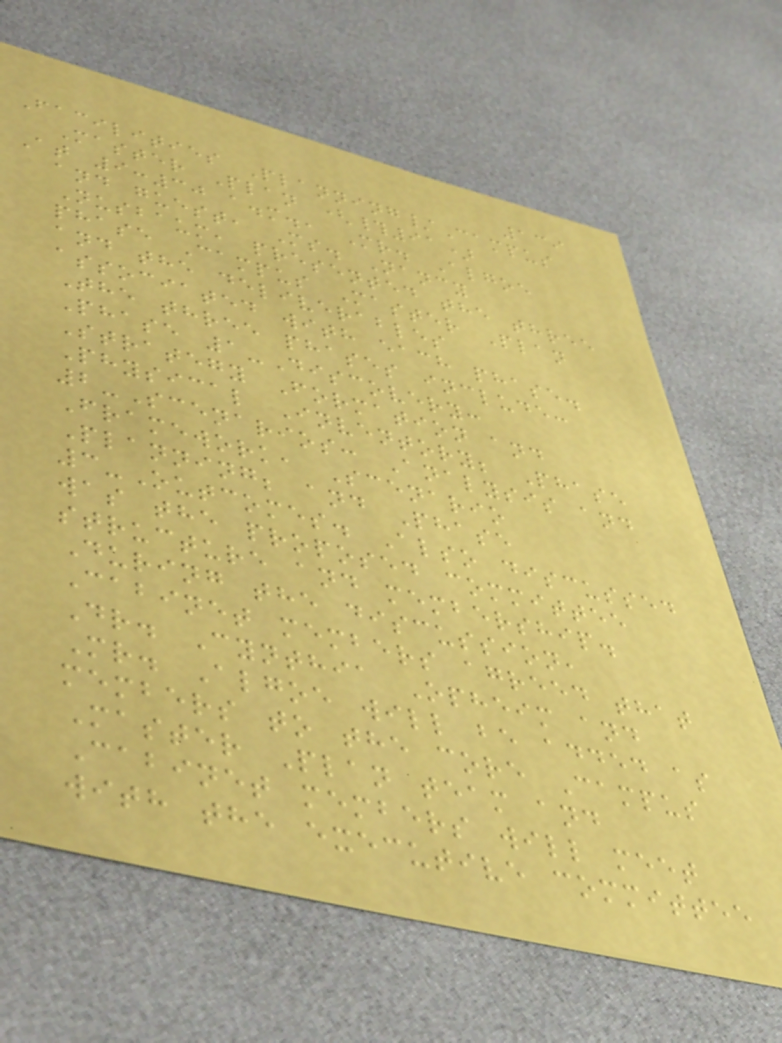139
Facilities Planning/Campus
Master Plan (#91)
At 9:30 a.m., Mr. Algoe
and guest, Ms. Nancy
Nusbaum, presented the three
phase Campus Master Plan
and the deliverables
associated with each phase.
The three phases include:
Phase 1-Discovery:
Strategy Formation and
Physical Inventory; Phase
2-Scenarios: Analysis and
Framework, Scenario
Planning; and Phase
3-Outcomes. Also discussed
was the proposed committee
structure and membership.
During the discussion,
Cabinet members agreed that
Dr. Cynthia Opheim and
Mr. Algoe will be added as
members to the core Campus
Master Plan team and
Cabinet members will meet
with the executive committee
